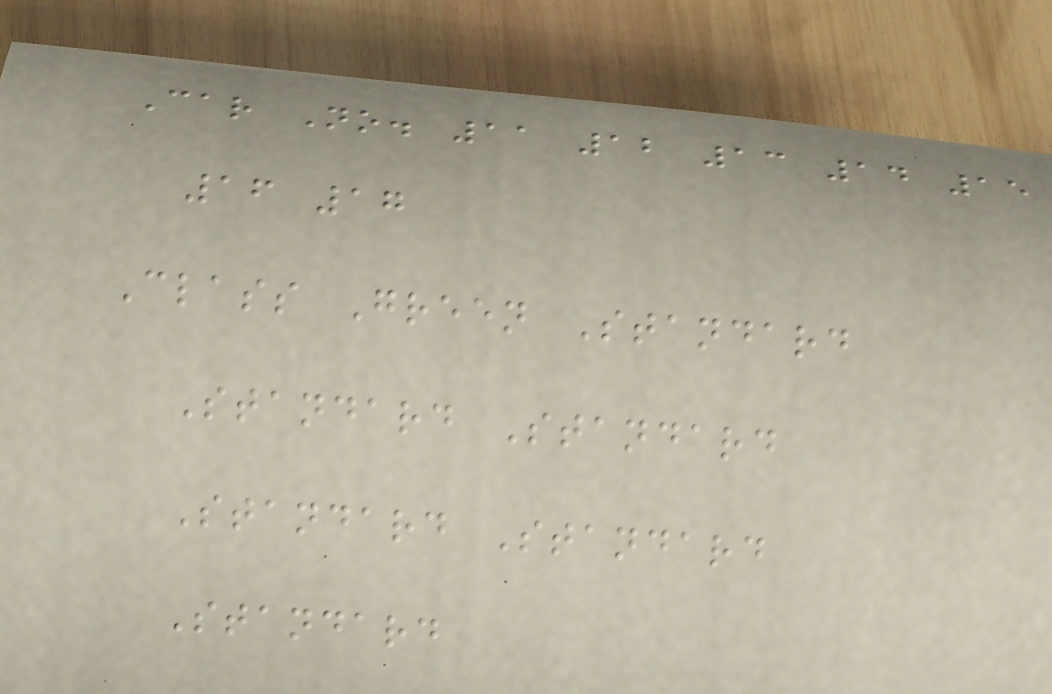Car No. 11 12 13 14 15
16 17
Class Green Standard
Standard Standard
Standard Standard
Standard
